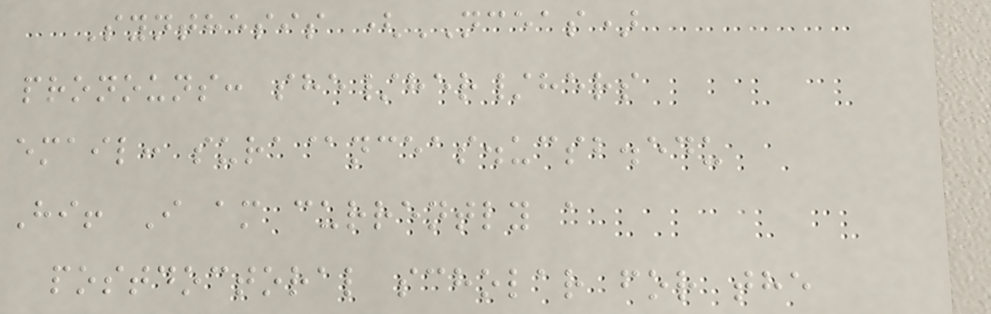Synthesis (NCEAS)
pronouns: she/her/hers
email: sura@nceas.ucsb.edu
Hi! I am currently a
postdoctoral scholar for the
